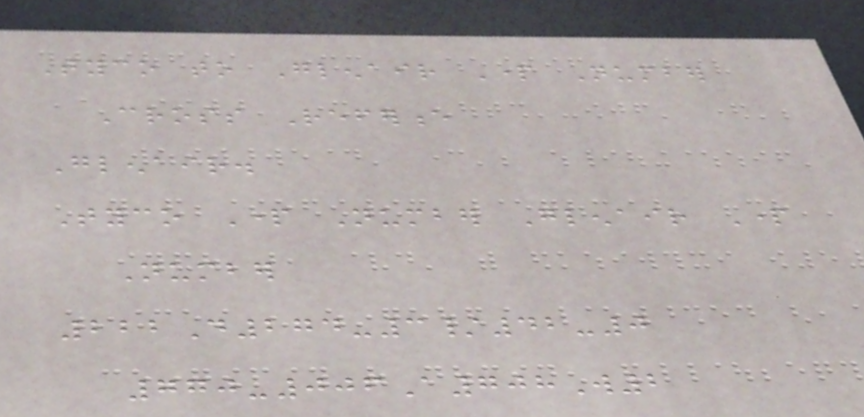Tyco to Glenair Part Number
Cross Reference
Glenair.
Tyco Part Number Glenair Part
Number
222D274-3/42-0
770-006A708W2
